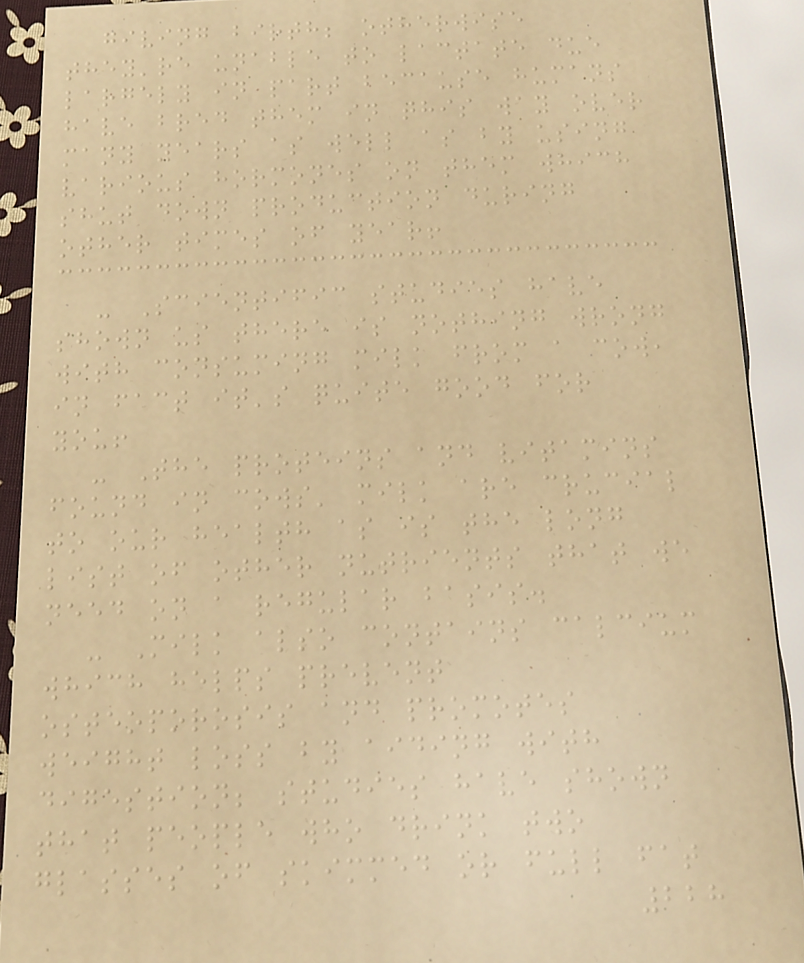giving birth; otherwise
they're unable to lactate due
largely in part because humans
have bred them in this way over
many years as well as by using
various hormones on them which
shut down production during
other times of year!
- Scientific studies have
shown us there is nothing wrong
with consuming milk from a cow,
in fact it's quite good for
you!
- The proteins and vitamins
found in cows' milk are crucial
to our health as is the long
list of other nutrients that we
need on a regular basis.
- Milk also contains calcium
which helps prevent
osteoporosis and promotes
weight loss by aiding with
digestion; studies have shown
that people who drink two
glasses of skimmed or full fat
228
